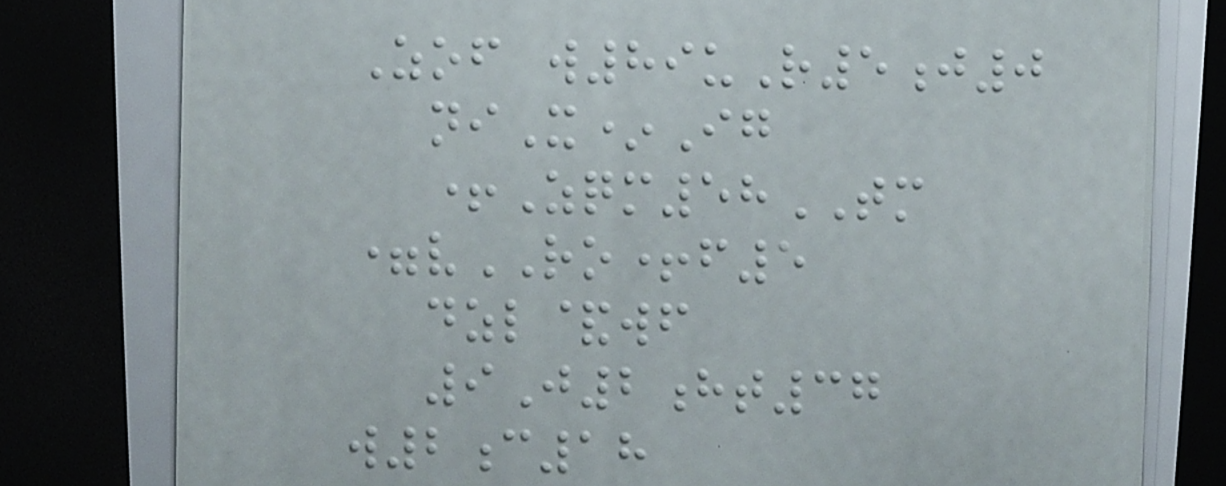Zof w89uR5j0
niX*Ig
+Zqm58TM
=vRO+f5
dzl&wf
9J2ht37
w2c18
